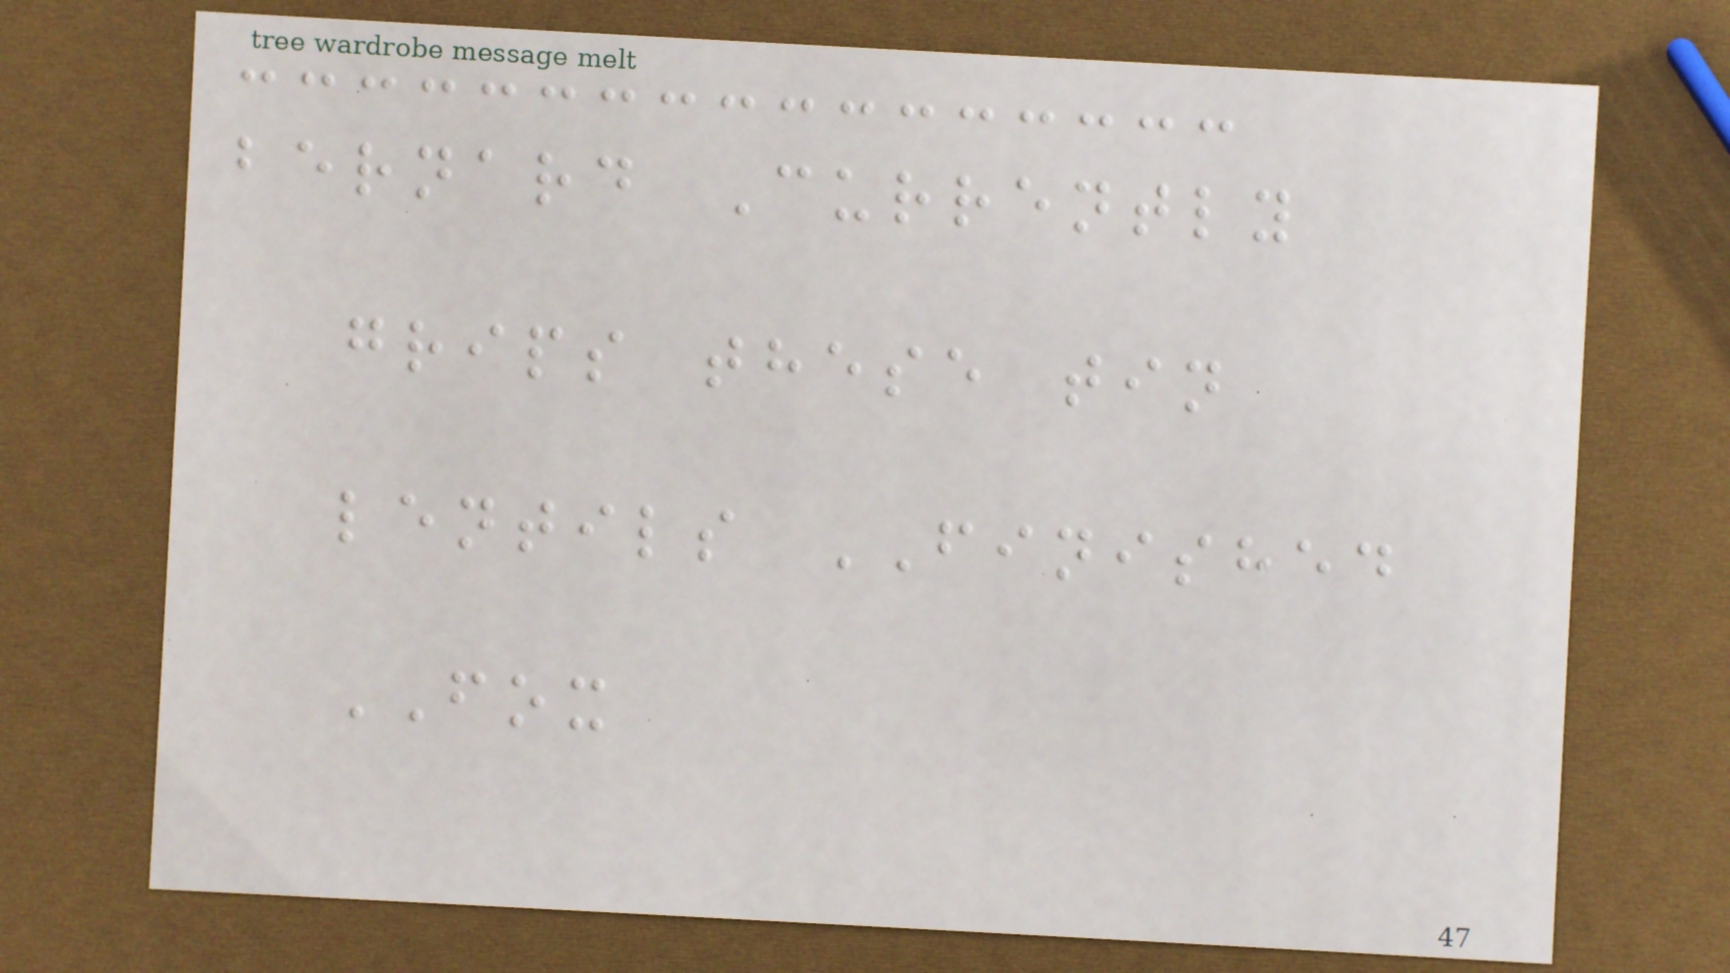bernard Currently
grips these tin
lentils FINISHED
FOX
